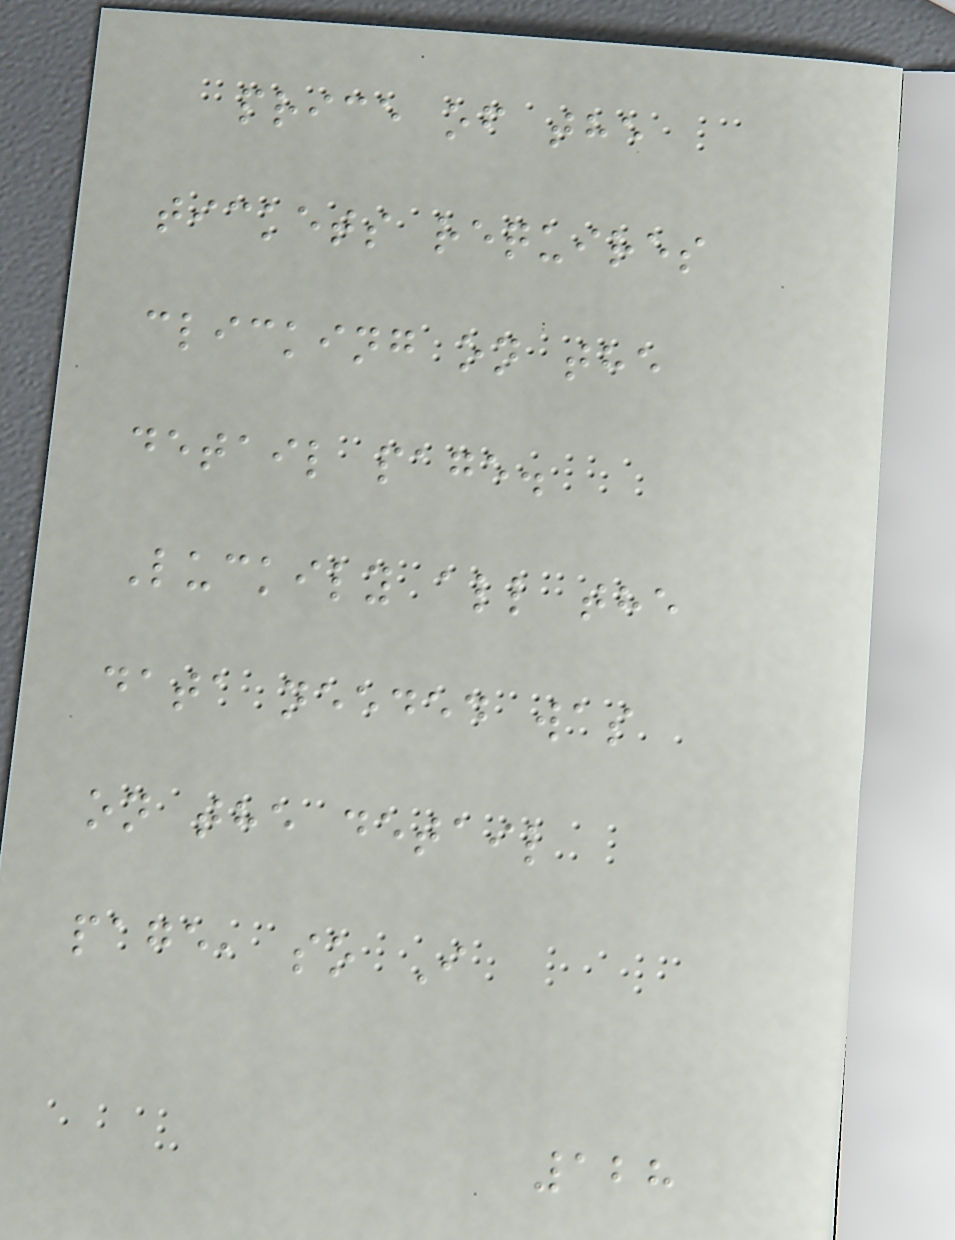price of the
tickets requires
clicking on the
detail page.
Luckily all the
data needed was
on the detail
page, so I
128
